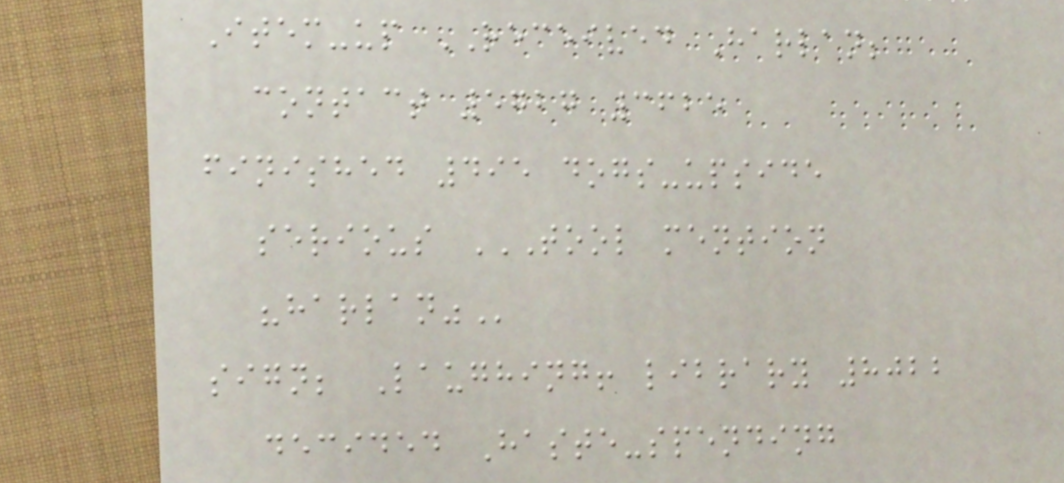Item-up RECEIVED Harlan;
contact 5727 3625
finished 495 dogs-upside
serious TOOL MENTION
"HARLAN"
sign; Laughing! library 8022
decided Haste-spending
